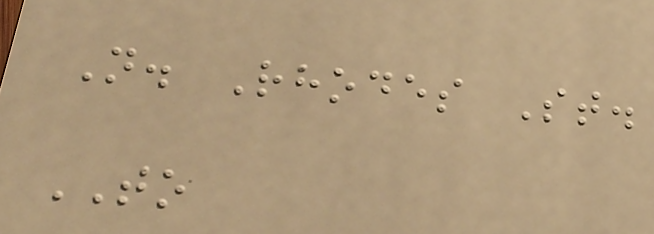N. Rhodes St.
TO
